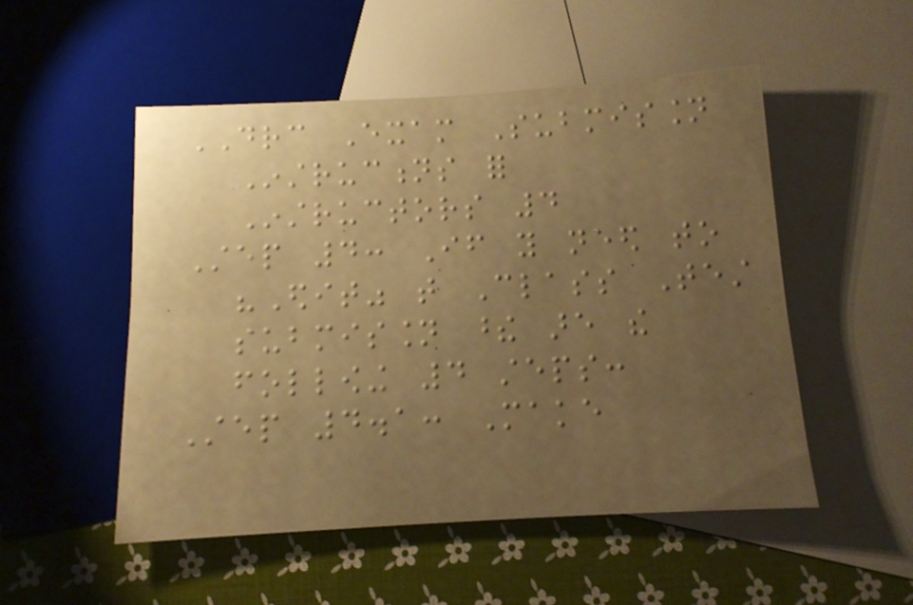DRC Exam Submission
Instructions for
Instructors 4
Step 4: If you need to
"Edit" that Class Test
submission these are the
following 4 steps:
Step 4.1: Make
